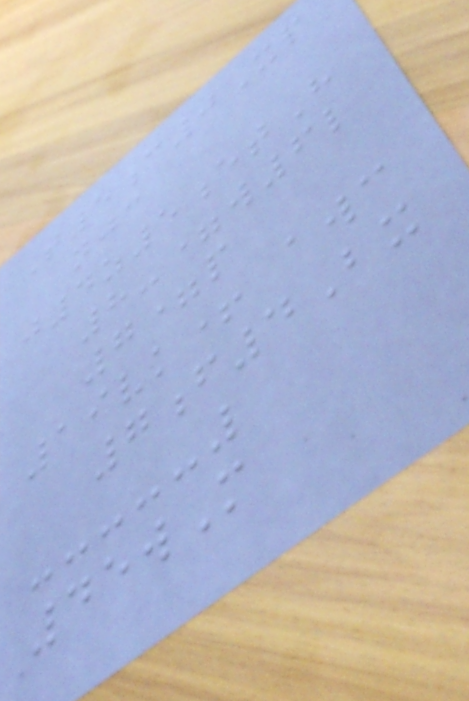T5c0Xp
njc
j4z5etH
8-=w6l
7=p
19vk+ awc
7f4Bx
45wM
